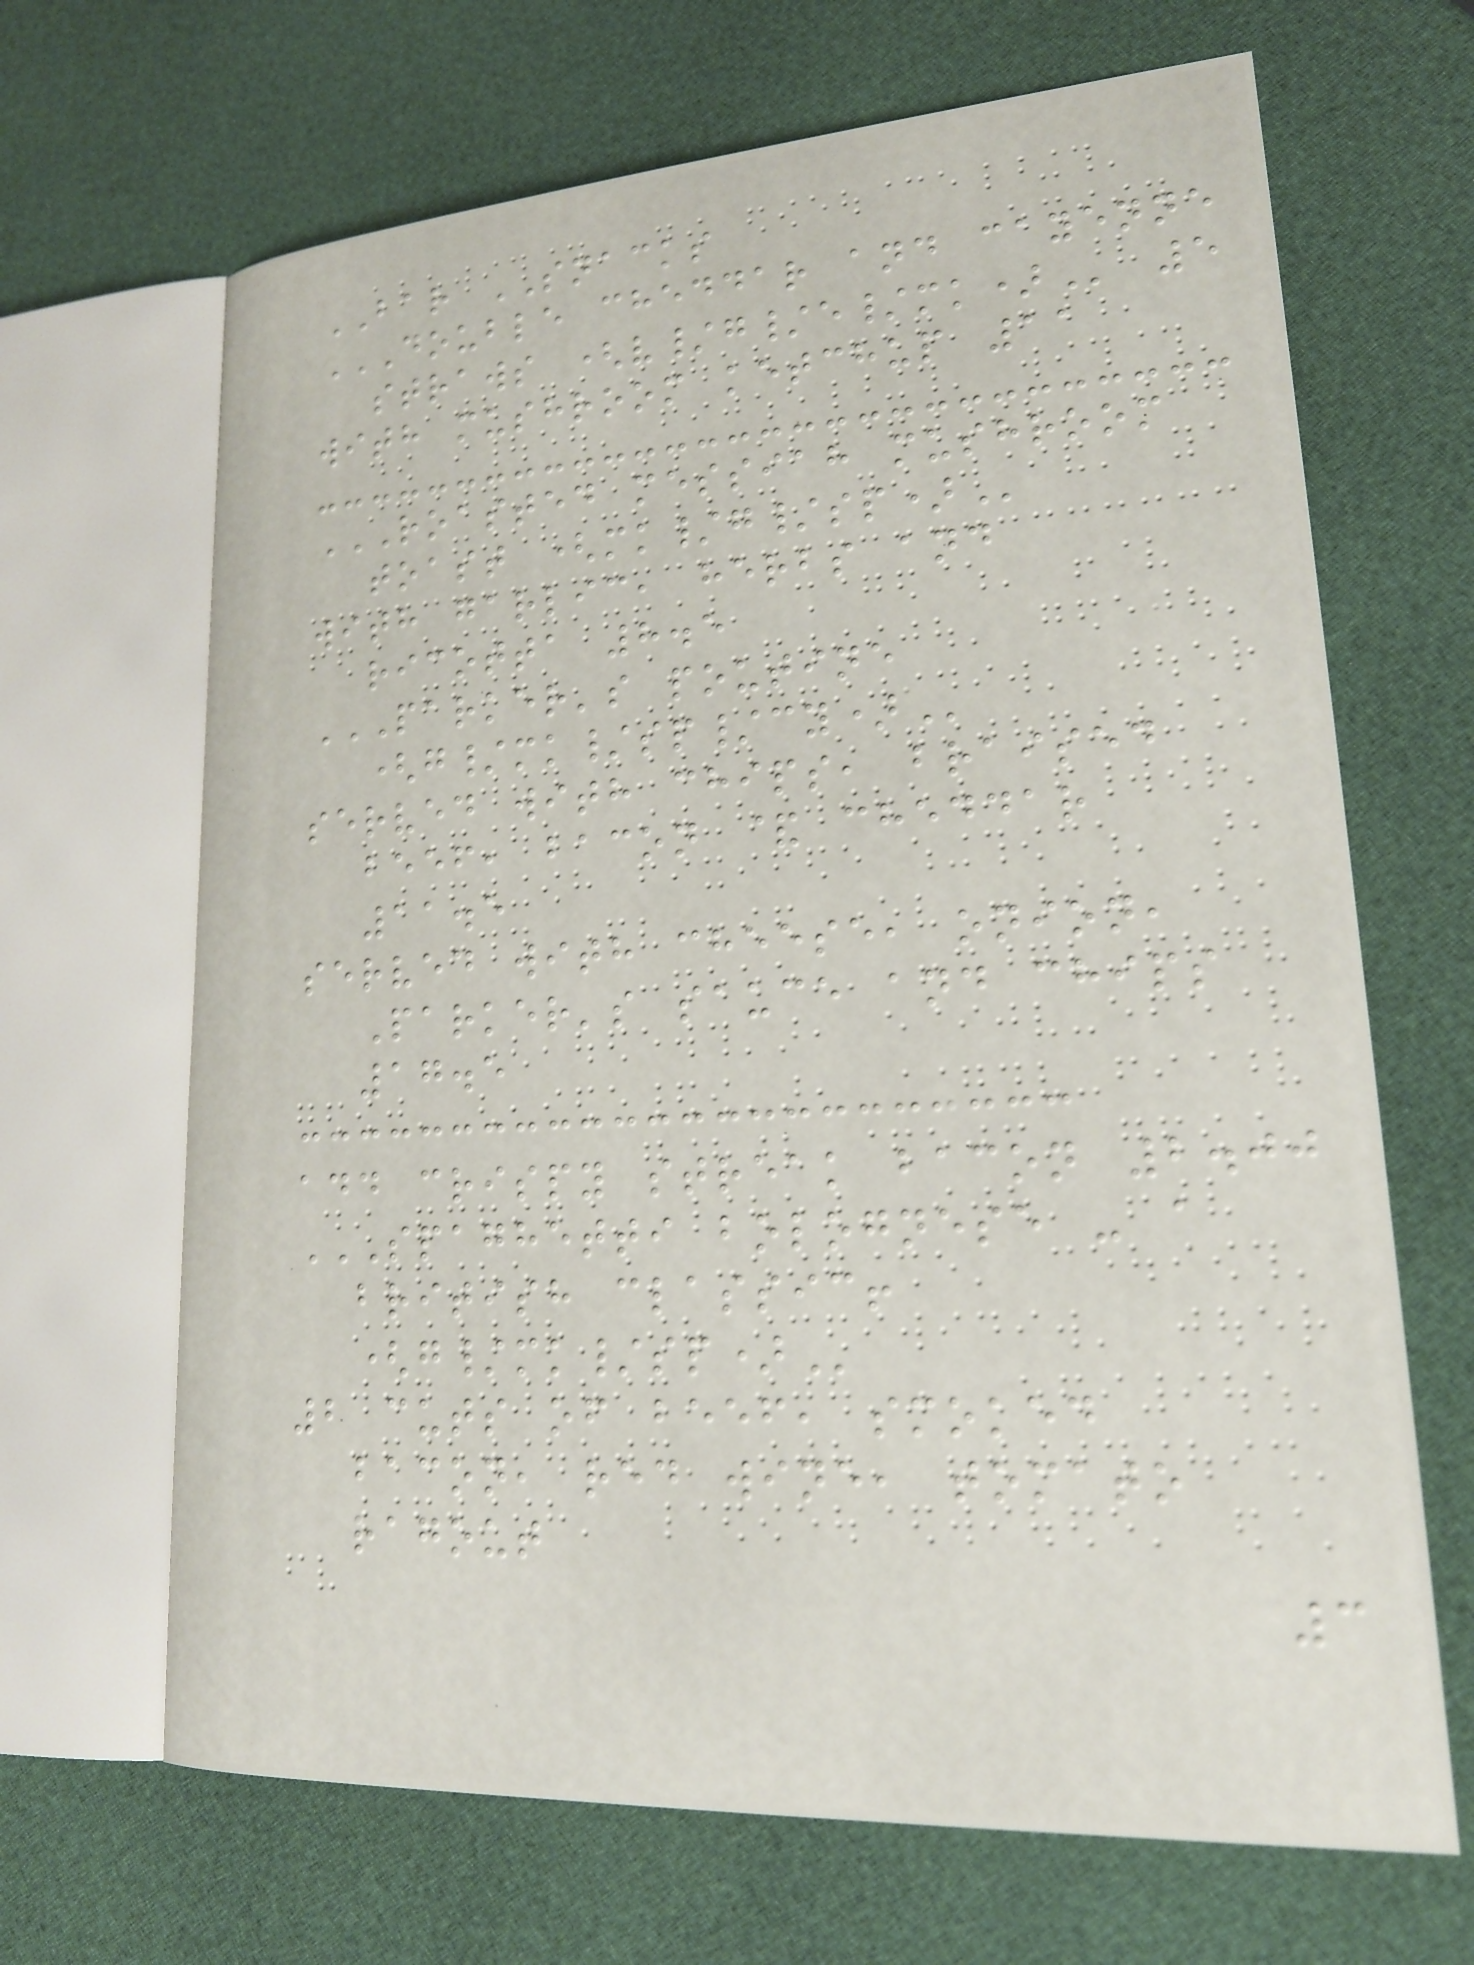BAR SNACKS
DOUBLE CHEDDAR AND CAYENNE
STRAWS (V/G/E/MK) 5
with mushroom ketchup 11
ROASTED MESSIAH MUSHROOM
TOAST (MK/G/SP)
with garlic, herbs and
ricotta 8.5
PARKER'S POUTINE
(G/MK/SP/CY)
served with chips, braised
beef, bacon & cheddar
11.5
served with cheese, onion,
Parker's sauce and chips
17.5
add crispy streak bacon 2.00
SPAGHETTI BOLOGNESE - A
BRITISH CLASSIC!
(G/MK/SP)
2 cuts of beef, smoked
bacon, red wine, tomato
ragout
3
